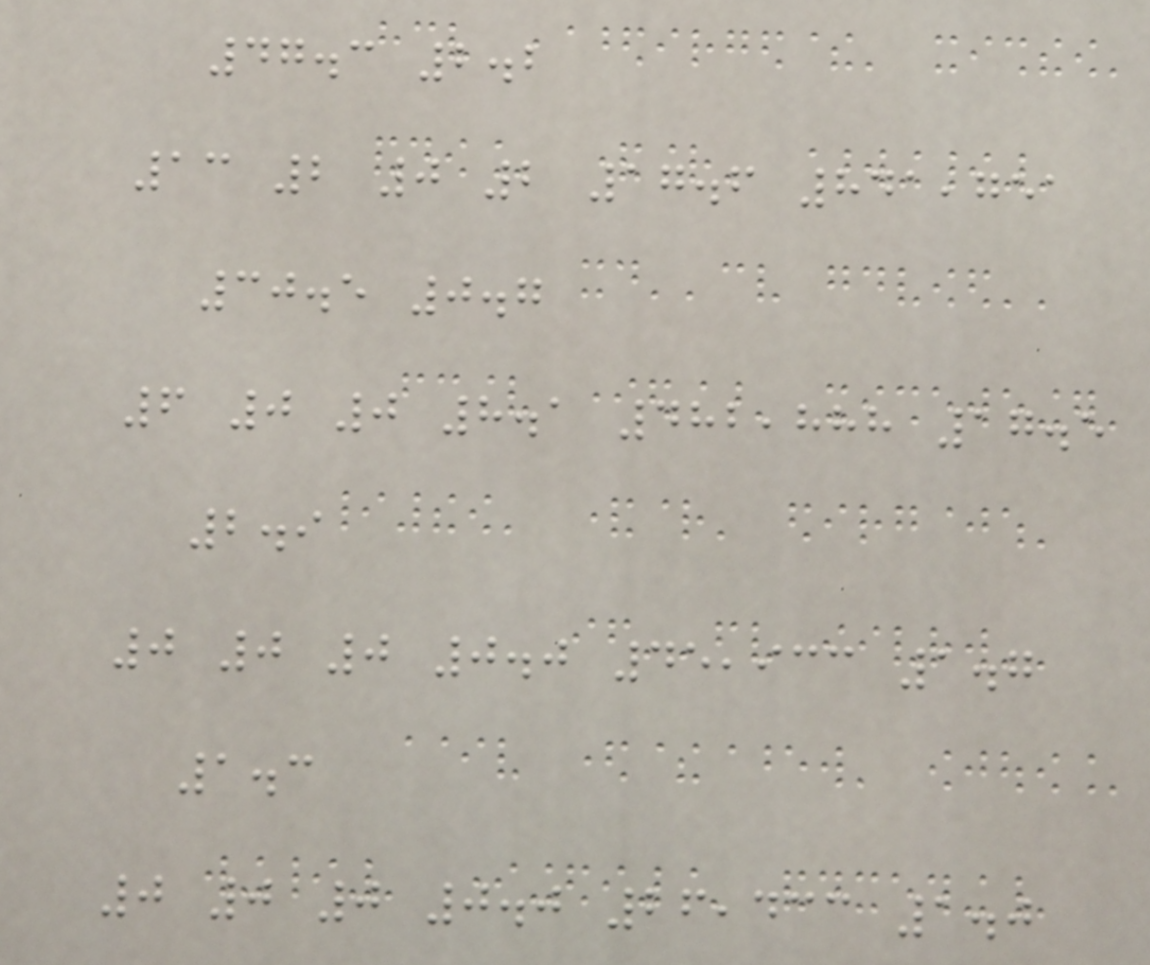47.3 2.2
13 2 0 2 17.6 841,751
30.5 0.7
6 0 0 8.1 482,888 17.5
2.9
0 0 0 0.0 45,933 1.7
1.3
0 0 0 0.0 26,433 1.0
